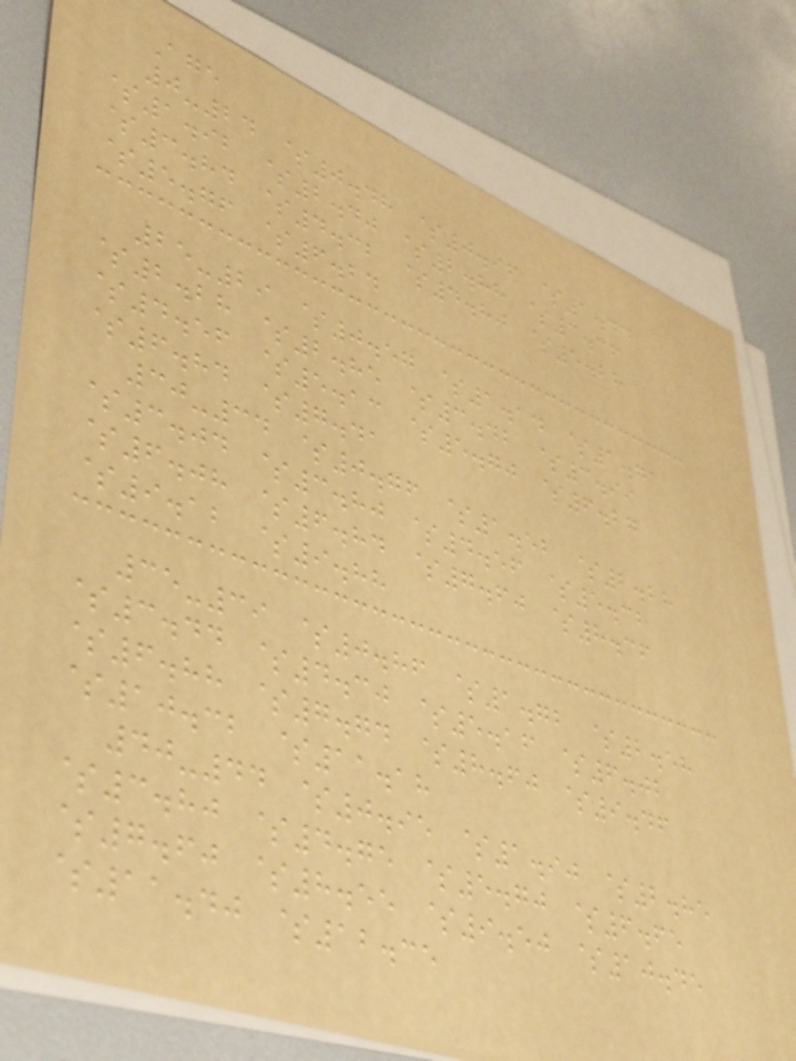Age
0-24 $0.48 $0.96 $1.44
$1.92 $2.40 $2.88 $3.36
$3.84 $4.32 $4.80 $5.28
$5.76 $6.24
25-29 $0.57 $1.14 $1.71
$2.28 $2.85 $3.42 $3.99
$4.56 $5.13 $5.70 $6.27
$6.84 $7.41
30-34 $0.76 $1.52 $2.28
$3.04 $3.80 $4.56 $5.32
$6.08 $6.84 $7.60 $8.36
$9.12 $9.88
35-39 $0.86 $1.72 $2.58
$3.44 $4.30 $5.16 $6.02
$6.88 $7.74 $8.60 $9.46
$10.32 $11.18
40-44 $0.95 $1.90 $2.85
$3.80 $4.75 $5.70 $6.65
$7.60 $8.55 $9.50 $10.45
$11.40 $12.35
